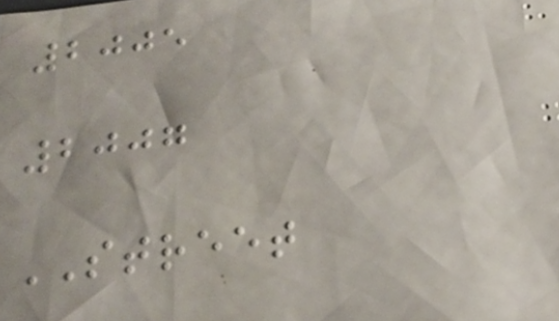2005
2007
STREET
